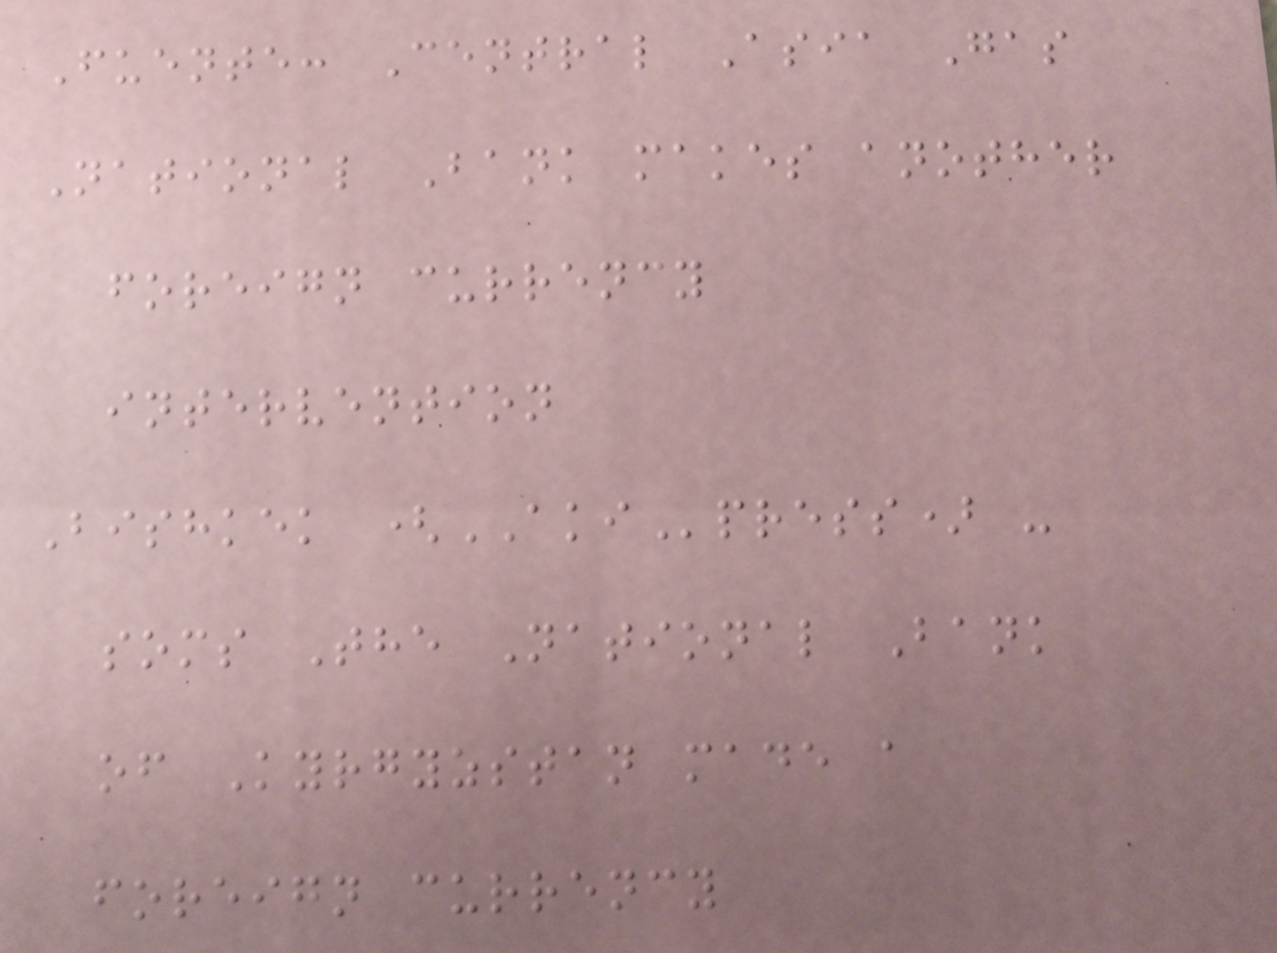Fuente: Central Asia Gas
National Bank makes another
foreign currency
intervention
Bishkek (AKIpress) -
soms The National Bank
of Kyrgyzstan made a
foreign currency
